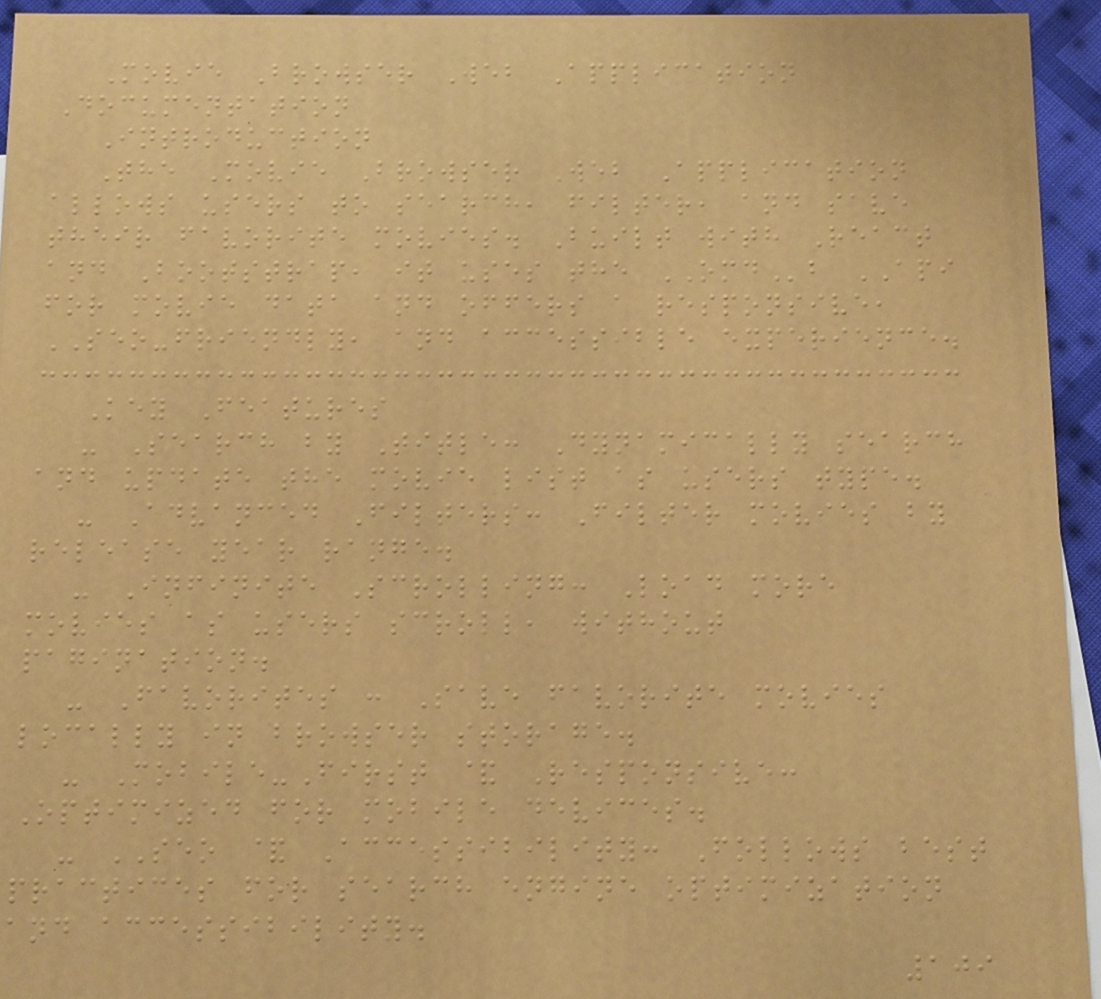Movie Browser Web Application
Documentation
Introduction
The Movie Browser Web Application
allows users to search, filter, and save
their favorite movies. Built with React
and Bootstrap, it uses the OMDb API
for movie data and offers a responsive,
SEO-friendly, and accessible experience.
Key Features
- Search by Title: Dynamically search
and update the movie list as users type.
- Advanced Filters: Filter movies by
release year range.
- Infinite Scrolling: Load more
movies as users scroll, without
pagination.
- Favorites : Save favorite movies
locally in browser storage.
- Mobile-First & Responsive:
Optimized for mobile devices.
- SEO & Accessibility: Follows best
practices for search engine optimization
and accessibility.
109
